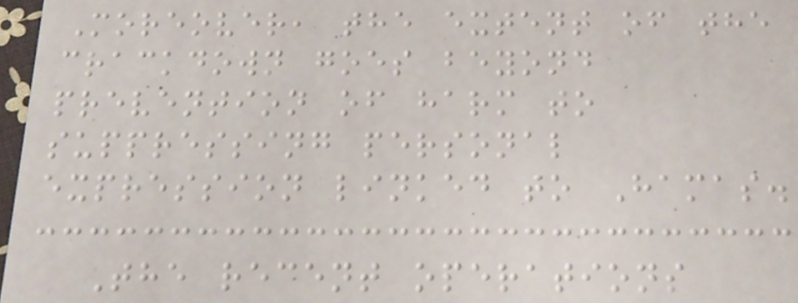Moreover, the extent of the
crackdown goes beyond
prevention of harm to
suppressing personal
expression linked to Hamas.
The recent operations
